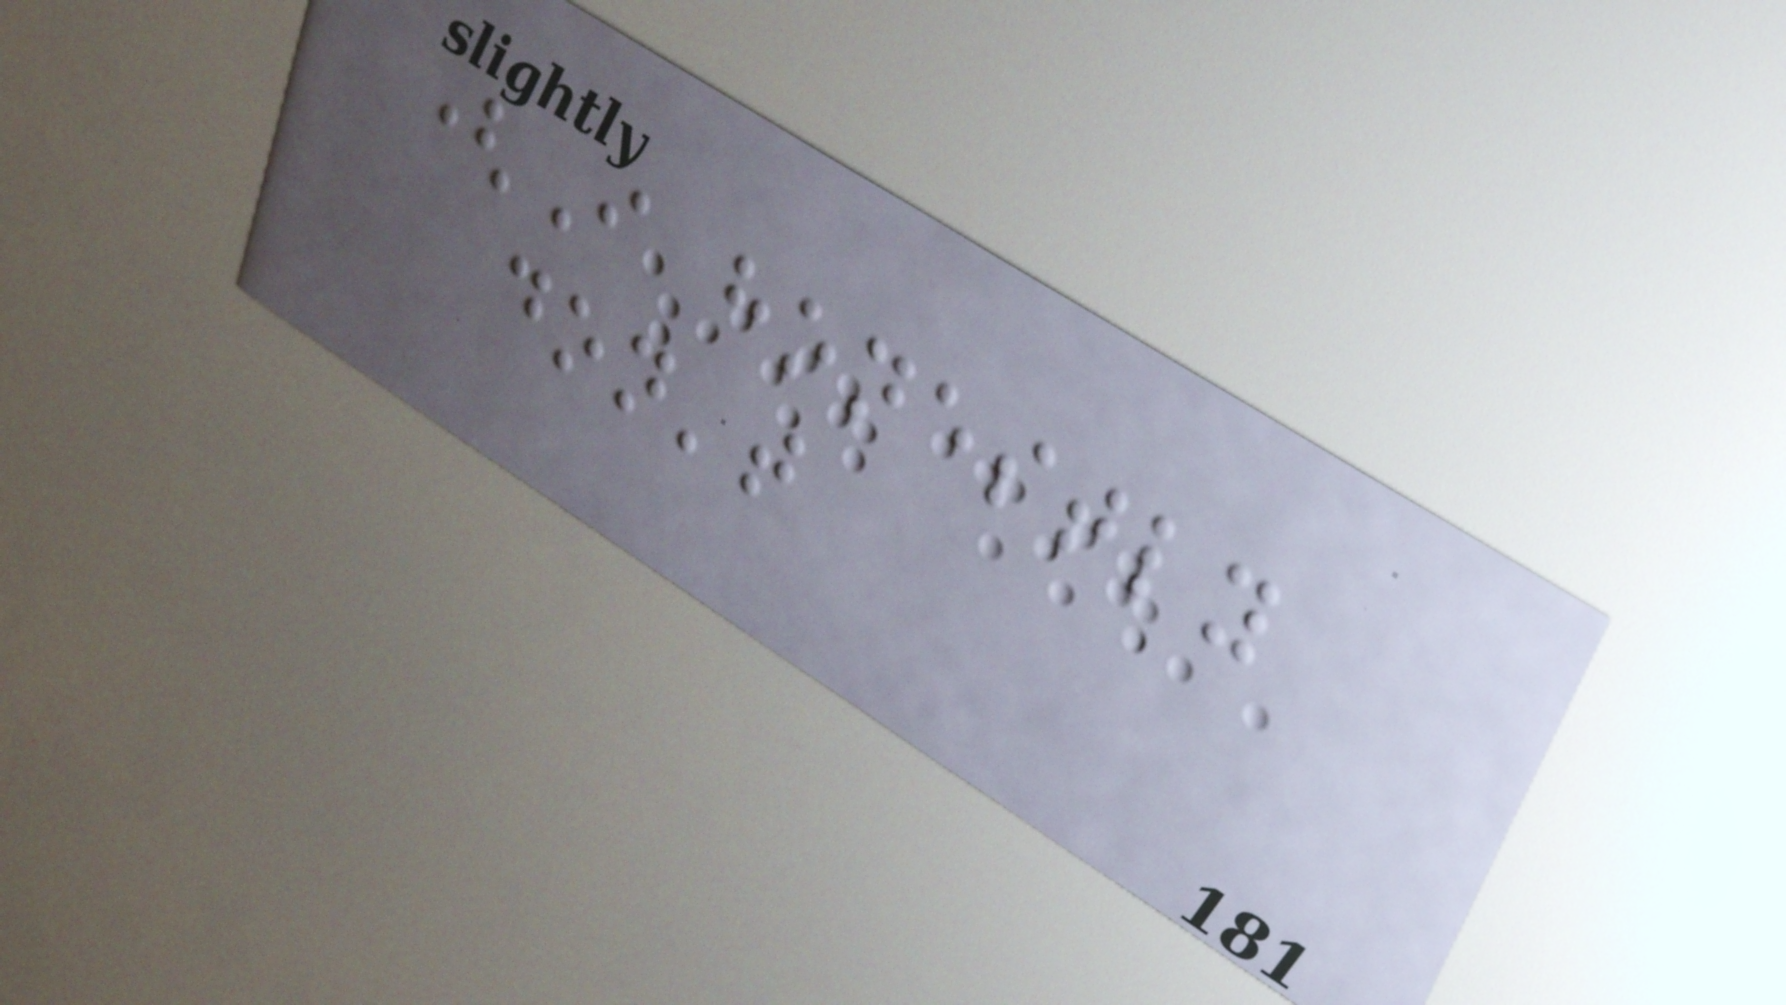(I honestly
don't
